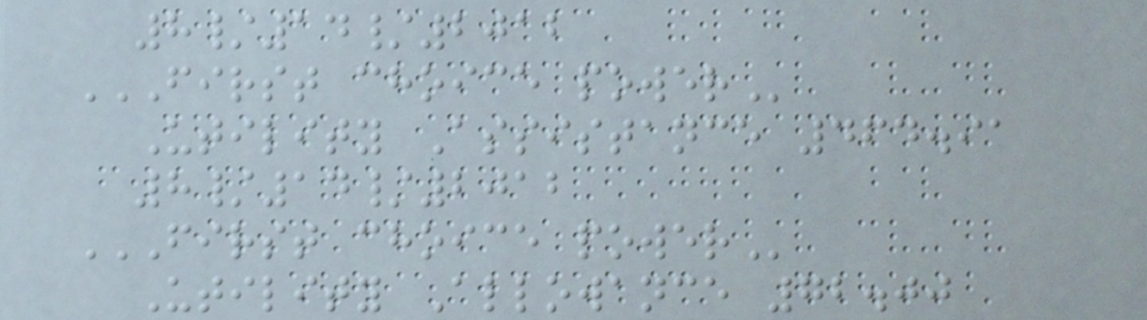8/14/2012
FIRST CHOICE POWER
Utility Assistance 464.91
8/14/2012
FIRST CHOICE POWER
Utility Allowance 72.00
